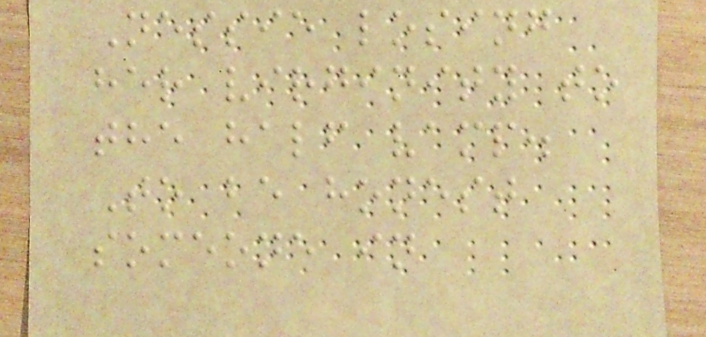Nessie losing
her virginity to
the half vamp.
To be honest
someone in
